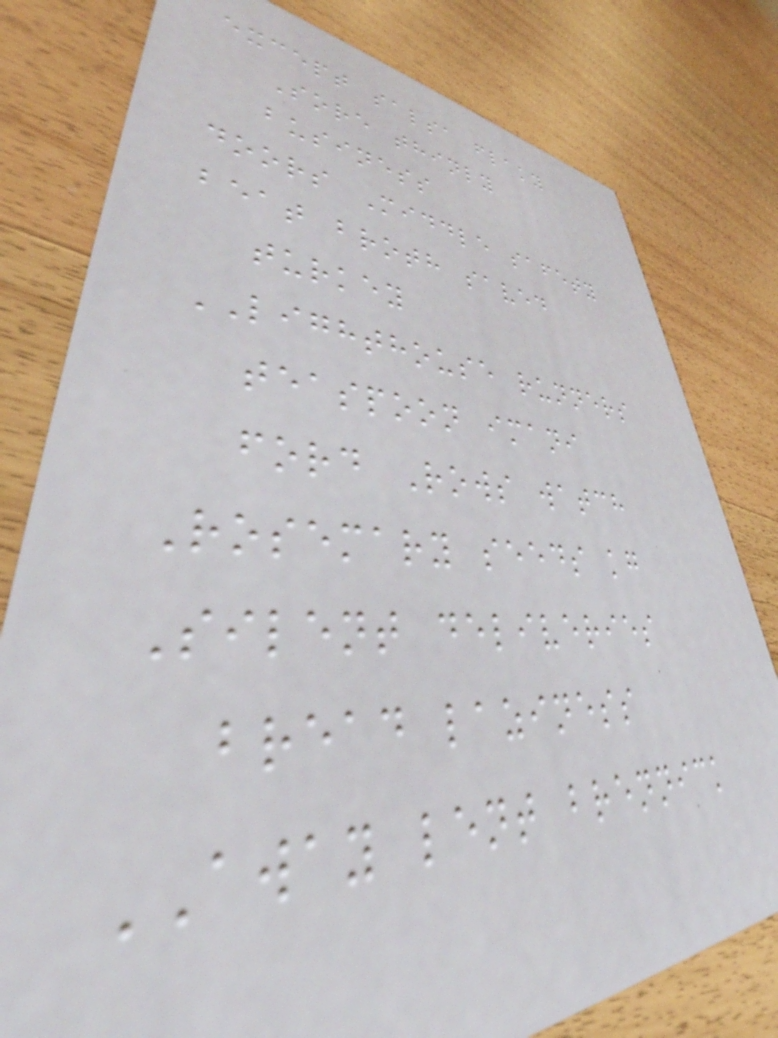except salsa flaky
Sore thinly
business
doors Middle safety
beat broth saved
turkey
LIGHTHOUSE runners
teaspoon imani
ford Rows watch
Rosemary seeds kg
Silent deliveries
bread laziness
AWAY lent brennick
